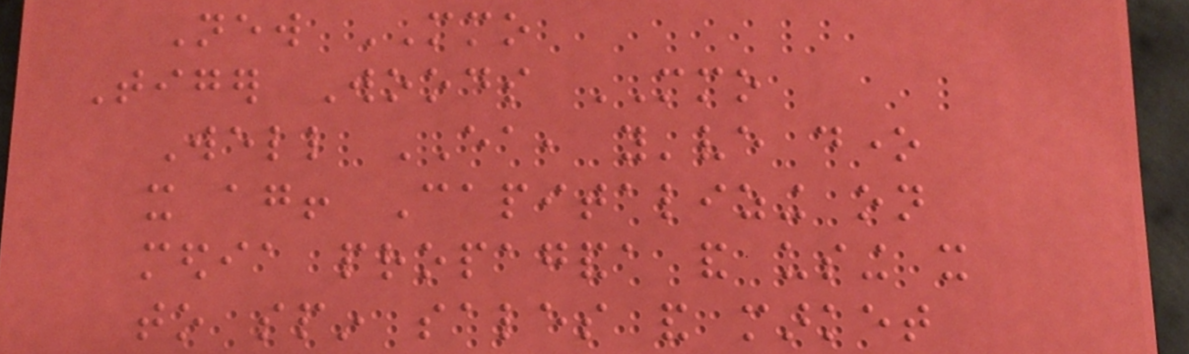New MMO
Tiger Woods MMO
Well EA, you've done
it again! Capitalizing on
media propaganda and using it
to spin sales and market
